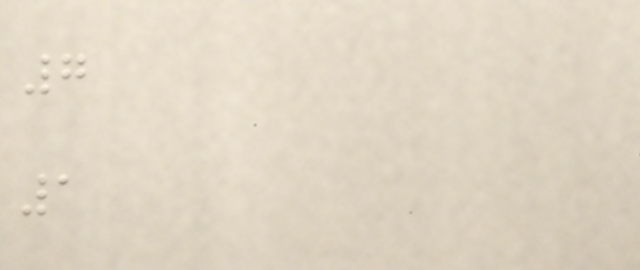7
1
